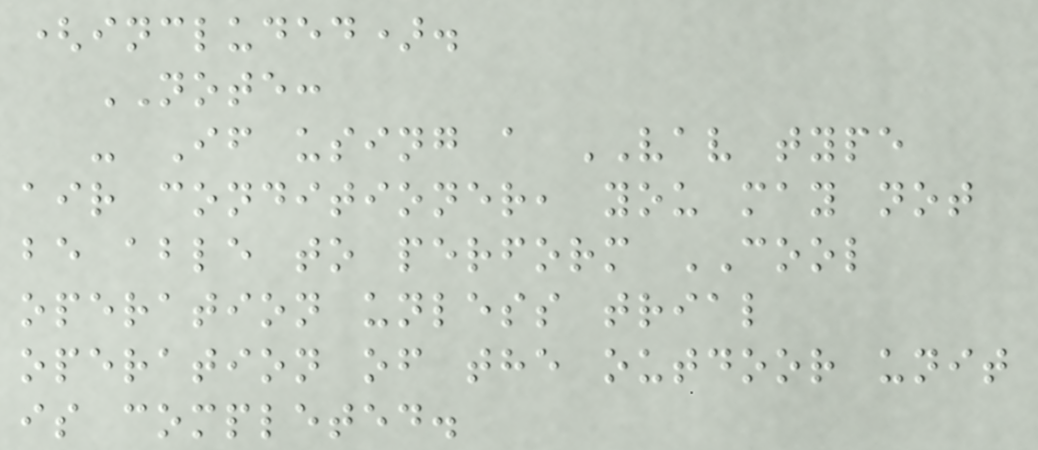(included).
NOTE:
- If using a VAV type
air conditioner, you may not
be able to perform COOL
operation unless trial
operation of the outdoor unit
is completed.
